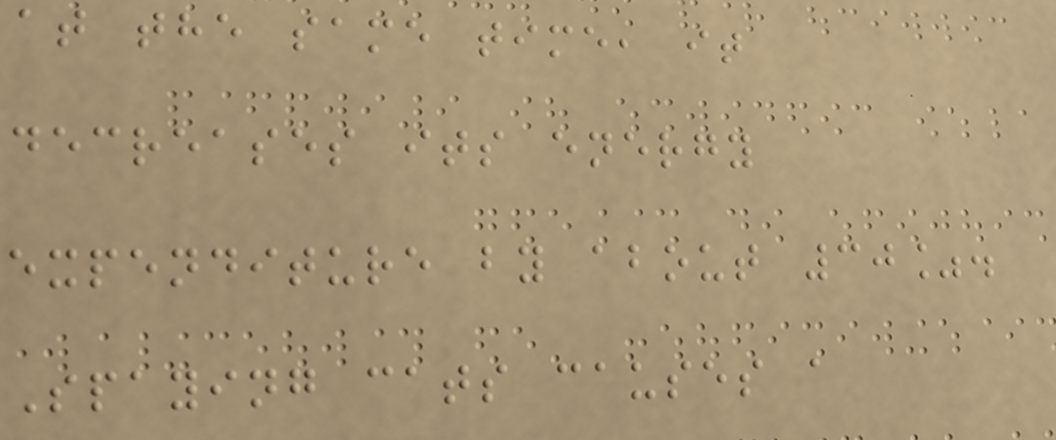at the same time, it
decreases its energy
expenditure by about 30%.
Spaying cats causes a
